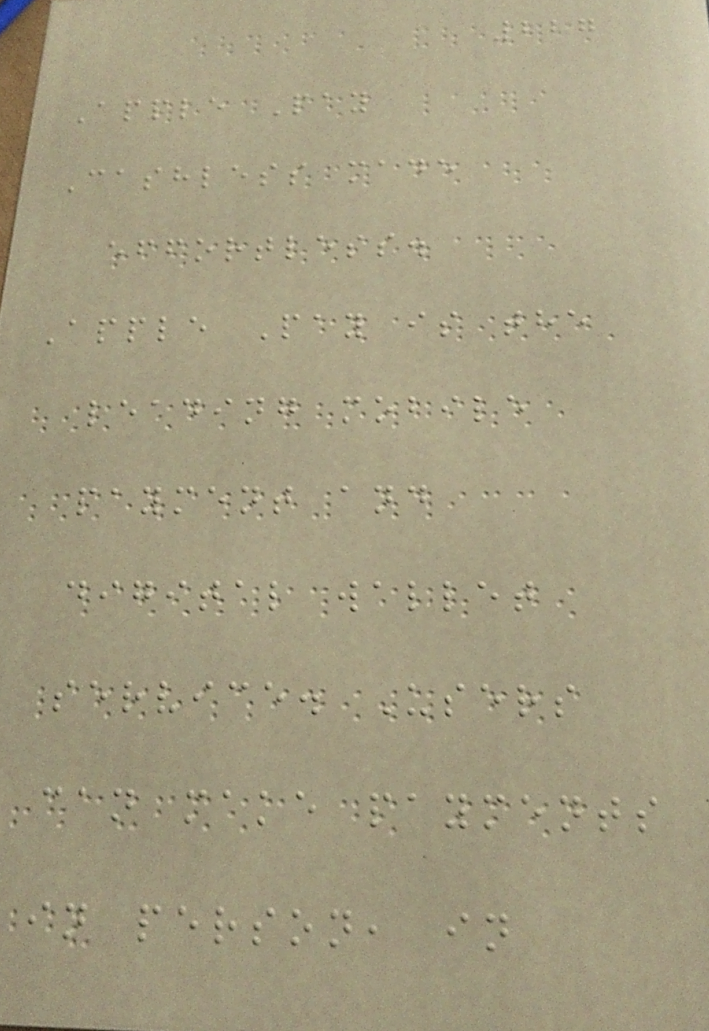227
Apple Pay
Cashless made
effortless.
Apple Pay is the
leading mobile
payment and
digital wallet
service. Users
can make payments
in person, in
